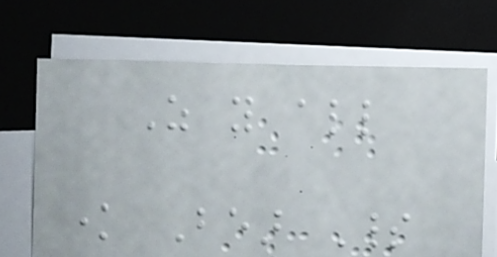As you all
know Bear Spirit
